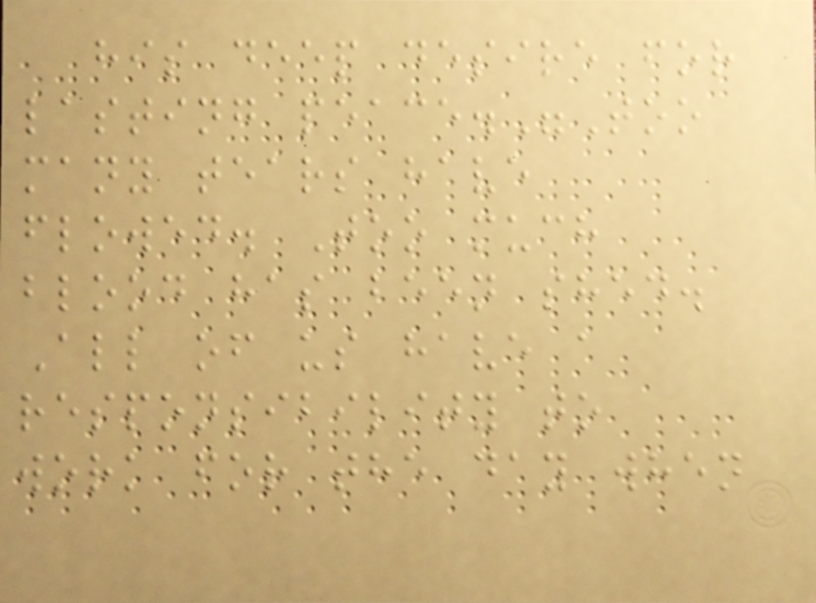his deep desire for
lasting peace."Too
many tears have
flowed. Too much
blood has been shed.
All of us have a
responsibility to
work for the day when
